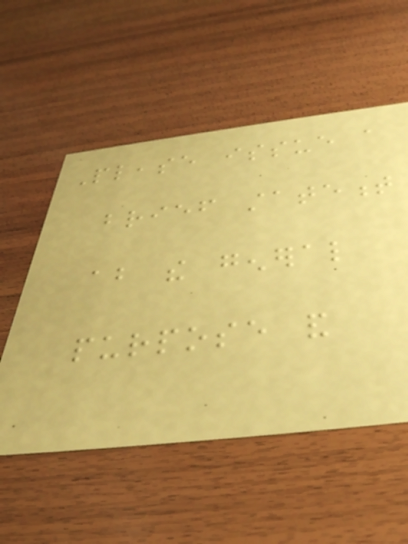Please issue a
brief statement
about the general
purpose and
